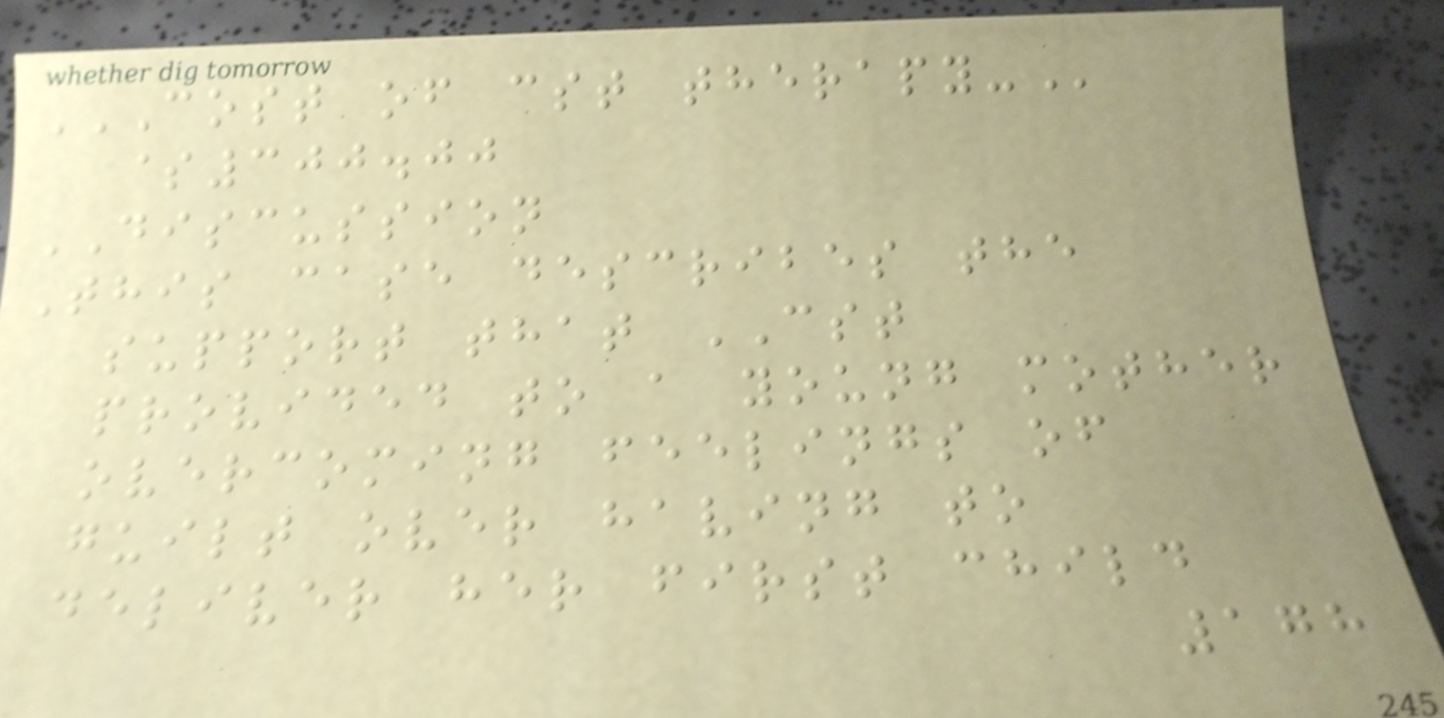COST OF CST THERAPY-
$300.00
DISCUSSION
This case describes the
support that CST
provided to a young mother
overcoming feelings of
guilt over having to
deliver her first child
178
